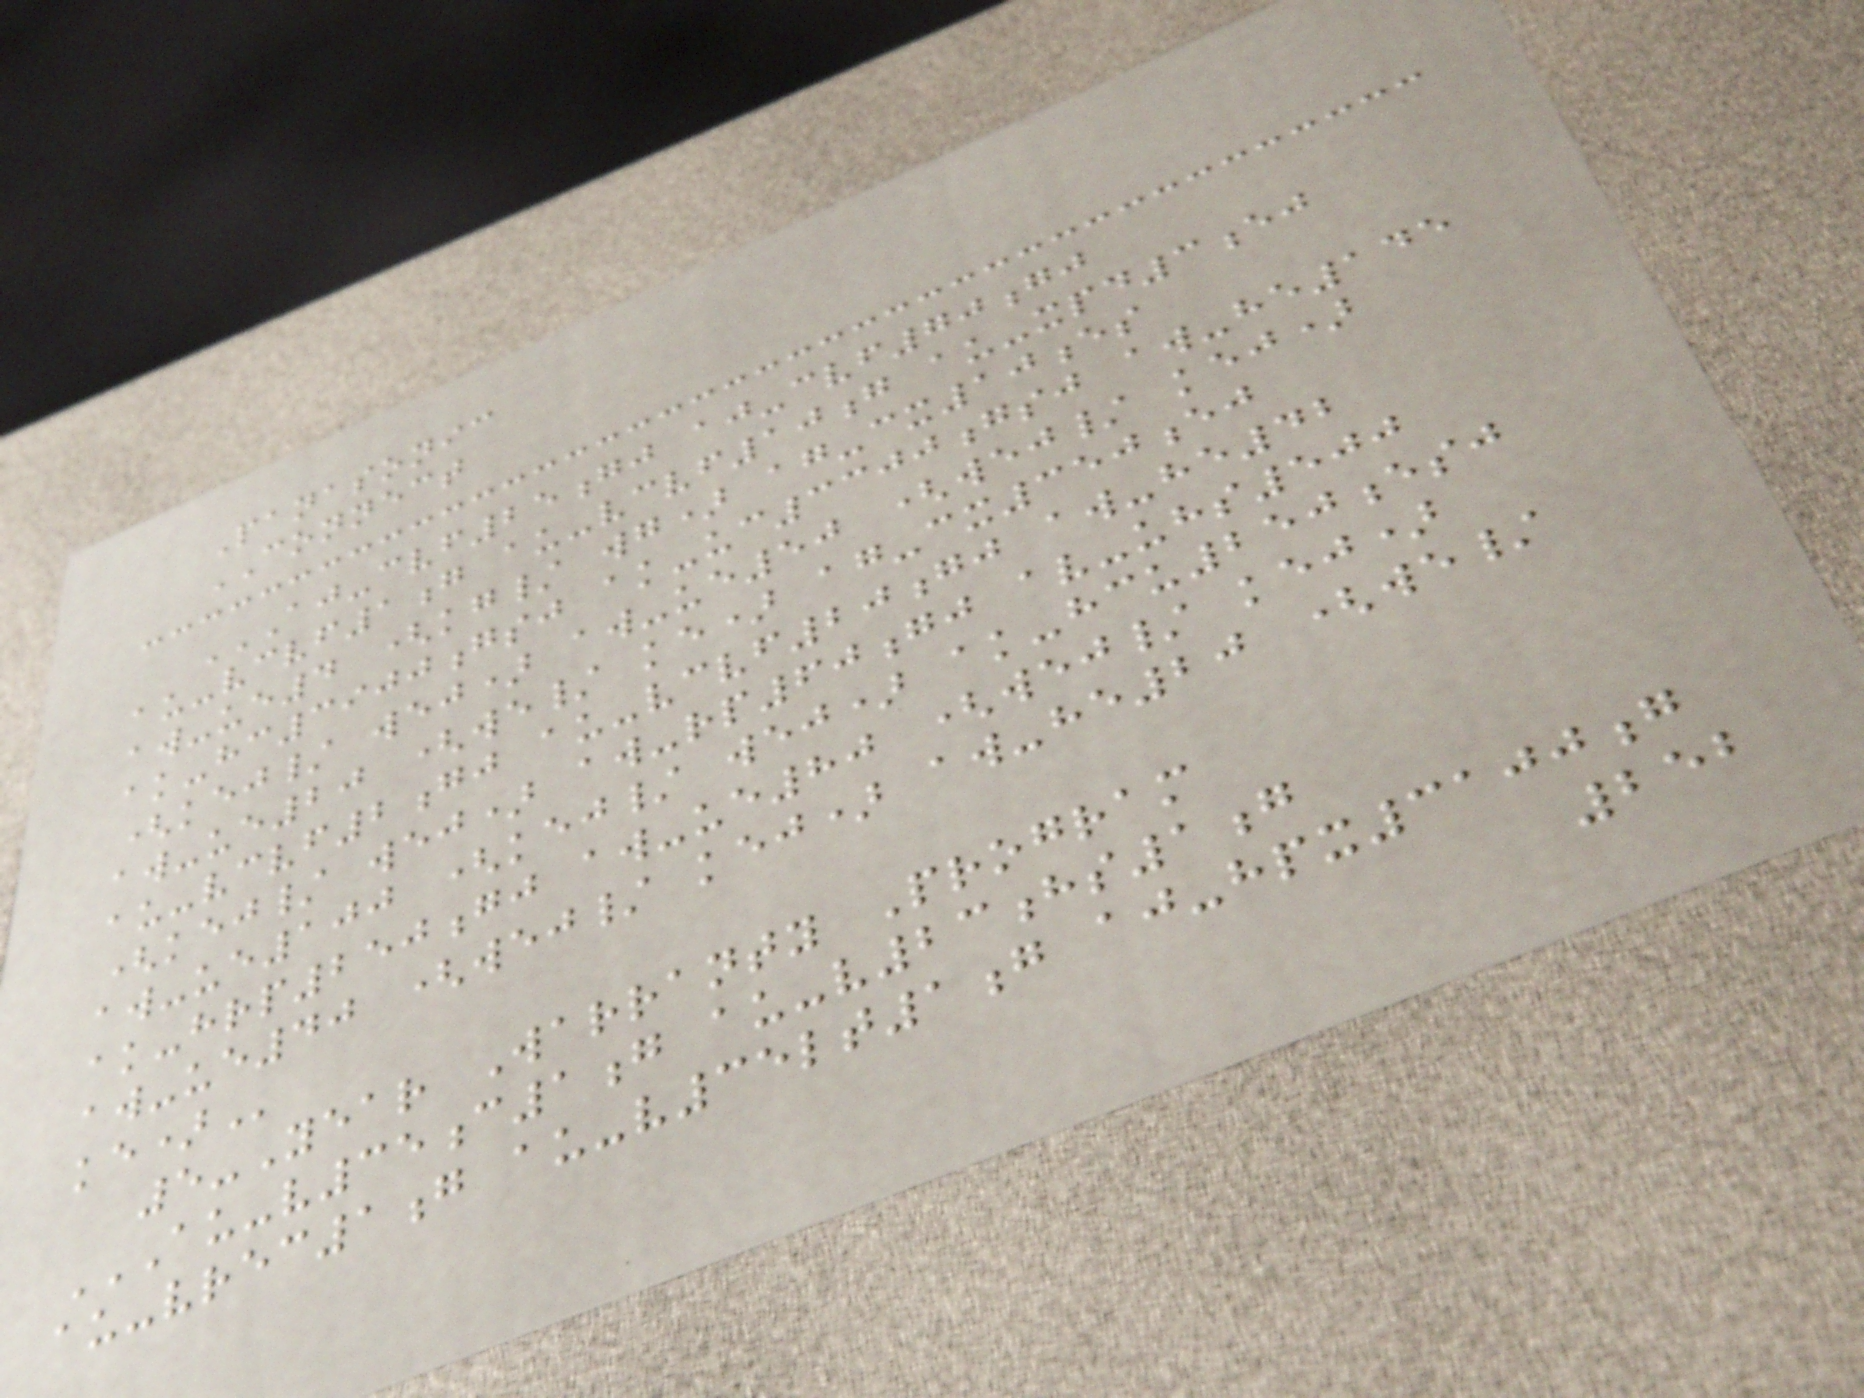Panasonic
CONNECT
AJ-CVF25GJ AJ-CVF70GJ
AU-VCVF1G AU-VCVF10G AU-XPD3EJ
AW-UE4 (KG/ WG) AG-CX10ES
AK-HC3900GSJ AK-UC3300GSJ AW-HE145
(KEJ/ WEJ) AW-UE50 (WEJ/ KEJ)
AW-UE20 (WE/ KE) AG-CX350EJ
AU-VCVF2GJ AU-VCVF20GJ AW-HE42
(KEJ/ WEJ) AW-RP60GJ AV-UHS500
AW-UE100 (KEJ/ WEJ) AK-HCU250ESJ
AK-HRP250GJ AW-UE80 (WEJ/ KEJ)
AW-UE40 (WEJ/ KEJ) AW-HE20 (WE/
KE)
5-Year Warranty Program
AU-V35C1G AU-V23HS1G
AU-VREC1G AU-V35LT1G AJ-HPX3100G
252
